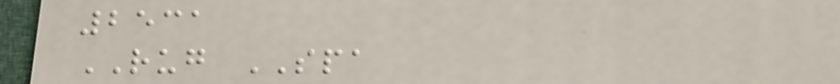2531
RUG SPA
